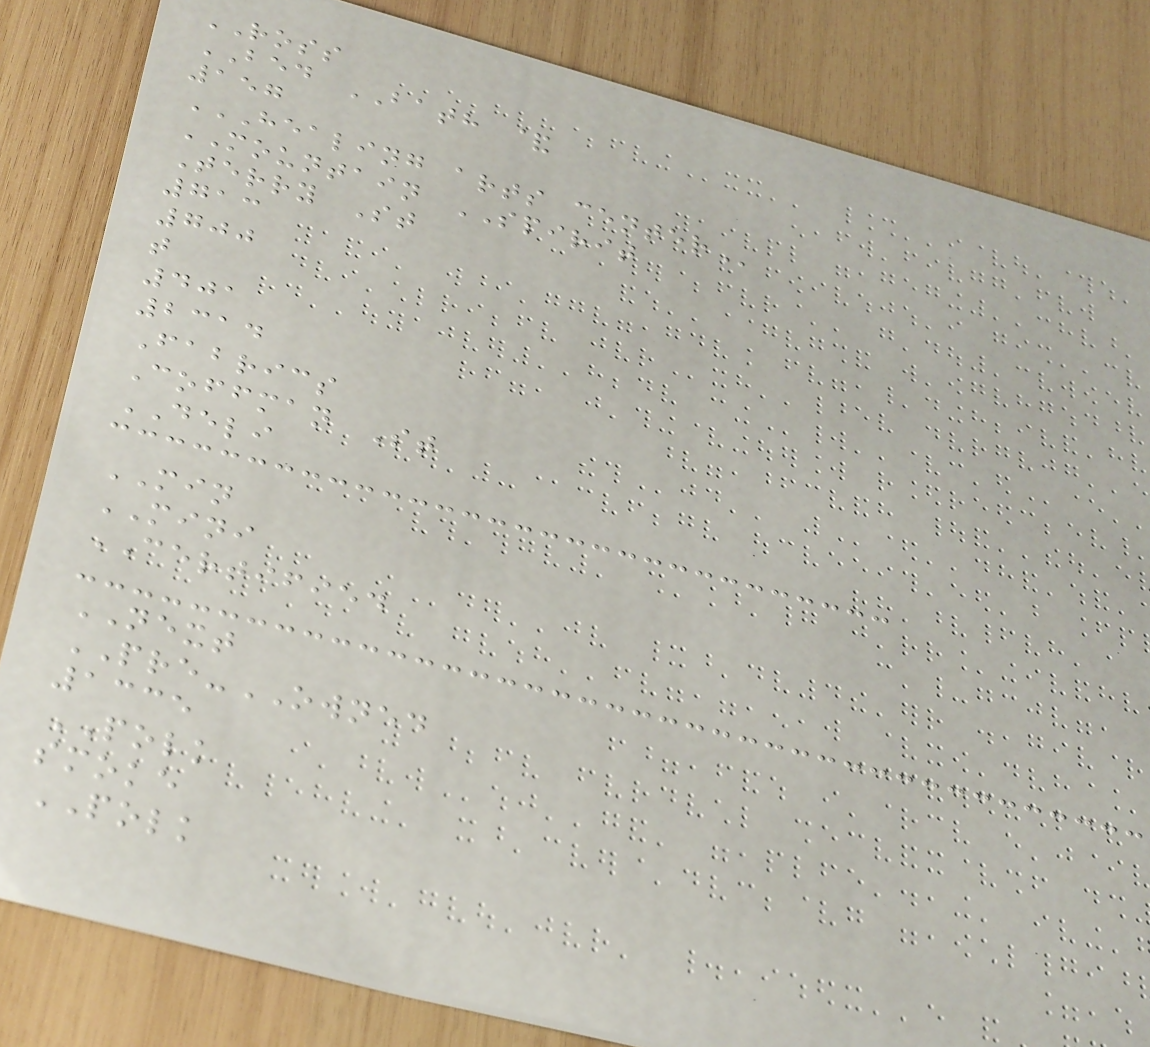ROSS
BED BATH &
157
HEALING ARTS CENTER
MOUNTAIN SPIRIT
Terry St
713
700
t
401
2314
Fabrics
Coffman St
DELI
MIN
MINI
CERTIFIED
NEXT
PRE-OWNED
1335
POLK
smoke
POLK
